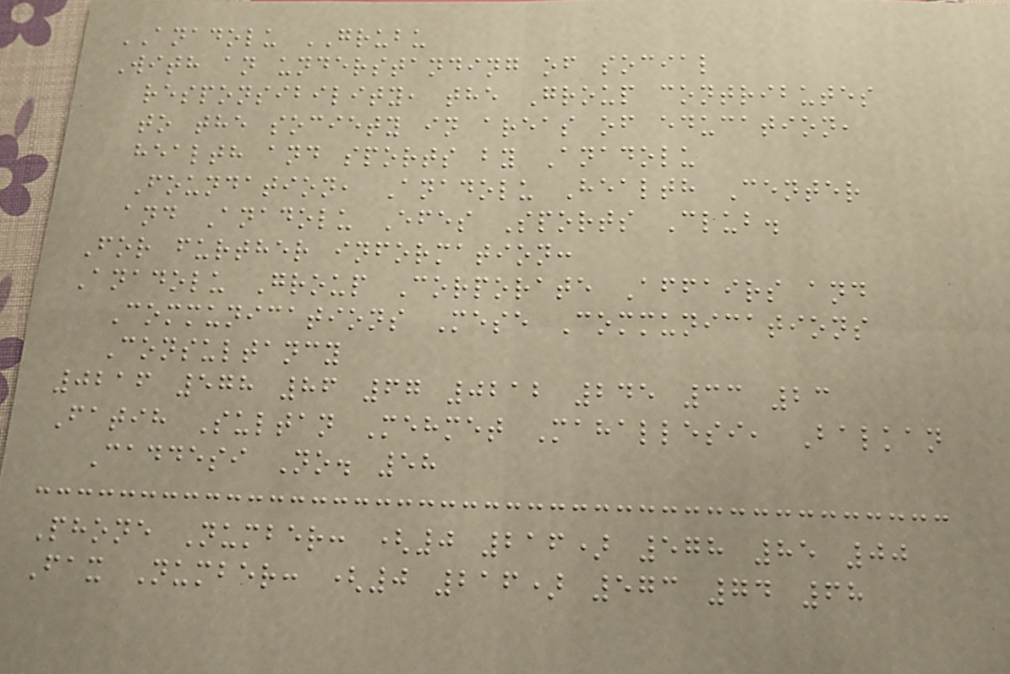ANADOLU GRUBU
With an understanding of social
responsibility, the Group contributes
to the society in areas of education,
health and sports by Anadolu
Foundation, Anadolu Health Center
and Anadolu Efes Sports Club.
For further information:
Anadolu Group Corporate Affairs and
Communications Mese Communications
Consultancy
0216 578 86 67 0212 245 33 23
Fatih Sultan Mehmet Mahallesi, Balkan
Caddesi No. 58
Phone Number: (0 216) 578 85 00
Fax Number: (0 216) 573 74 68
